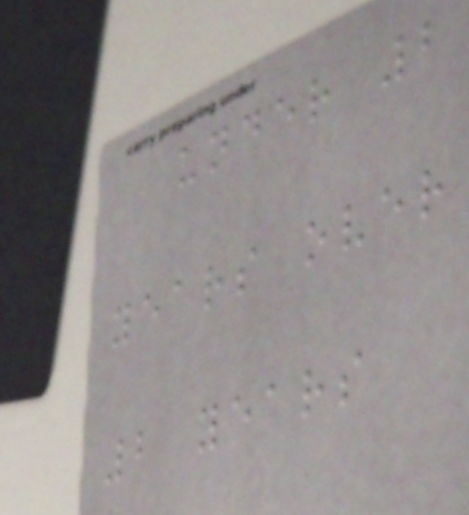under 2
years over
2 years
